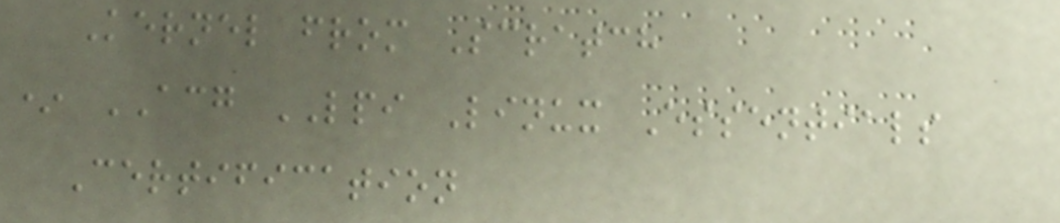Kernel from Scratch
* ACG LPI Linux Essentials
Certification
